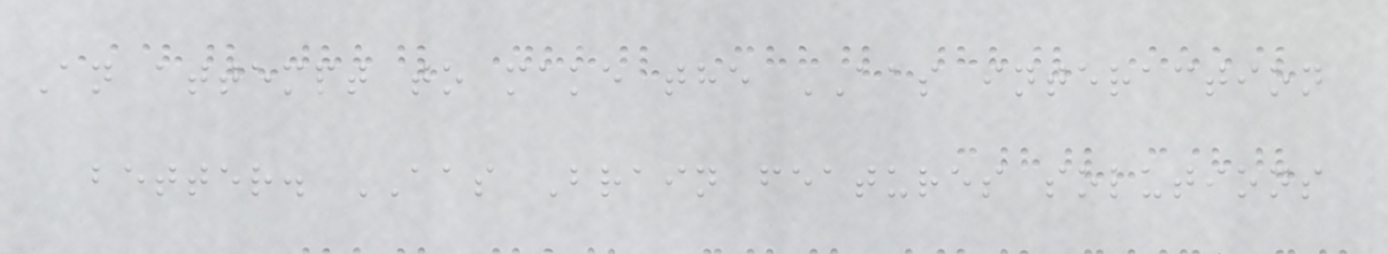An attempt to make the AAS interaction
better. AAS Brain features solutions
